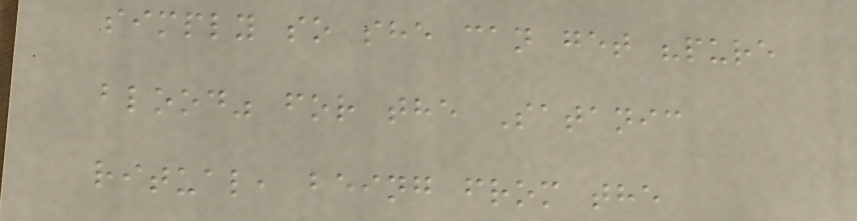simply so she can get "pure
blood" for the Satanic
ritual, being from the
